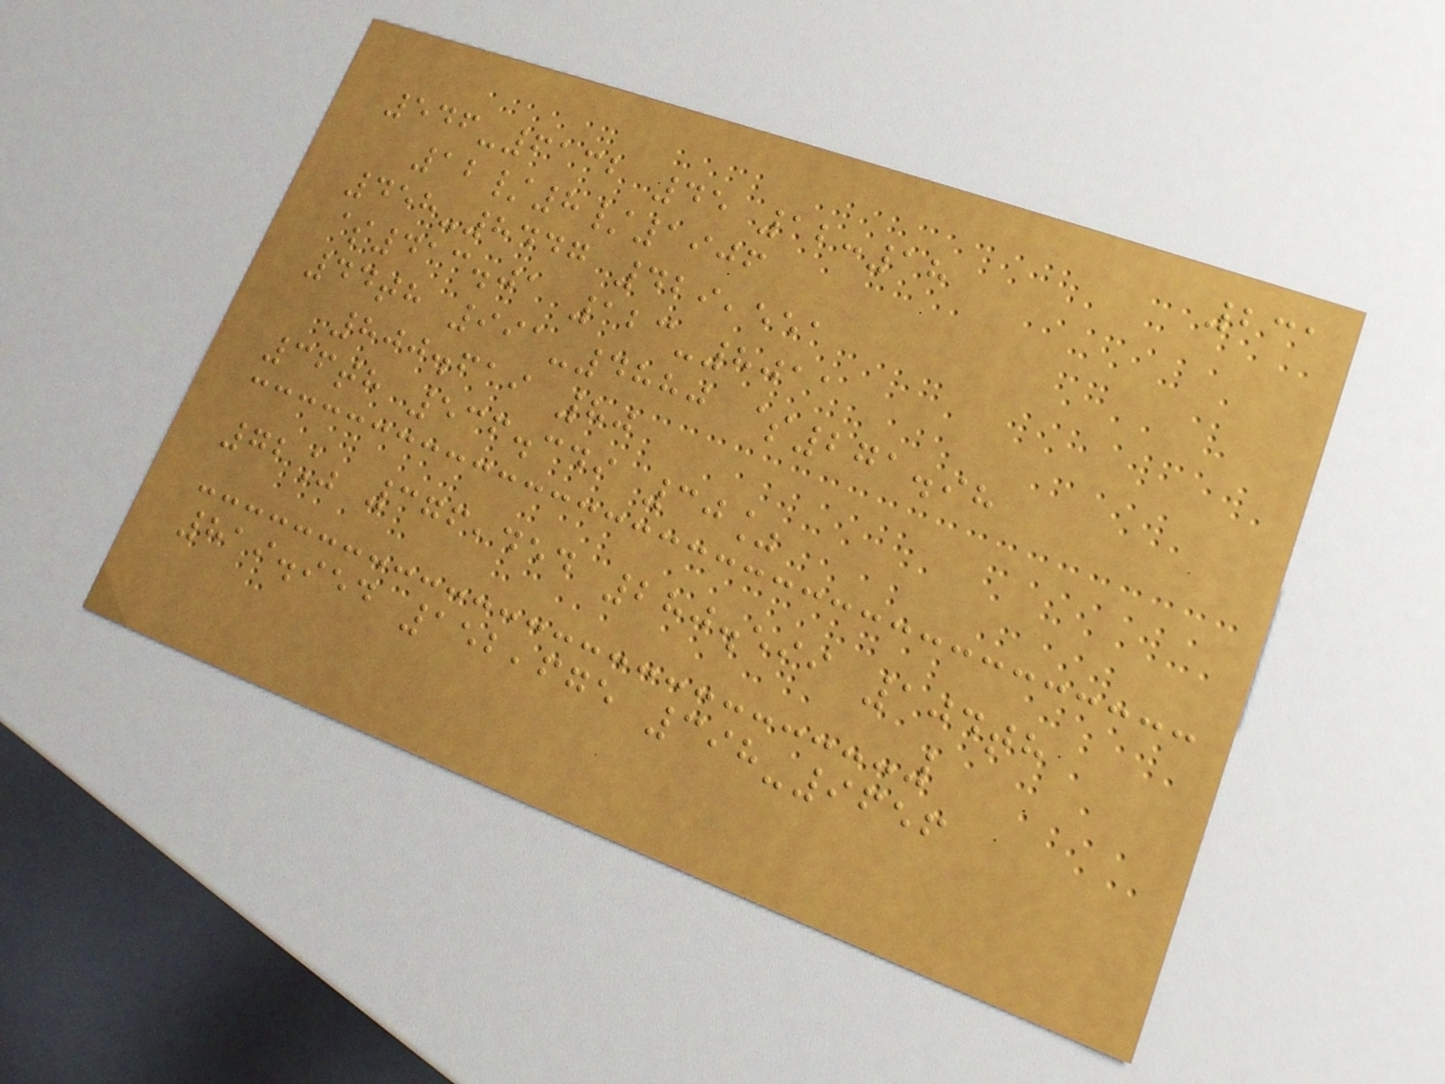231
546-6132 45 12:18
12/8/1906
458-8447 429,551
$413.01 123-8011
44th 991-4880 $271.98
800.619 80
36th 536.349 30%
72% 376,454 280.599 104th
819.954 152,675 398-9656
